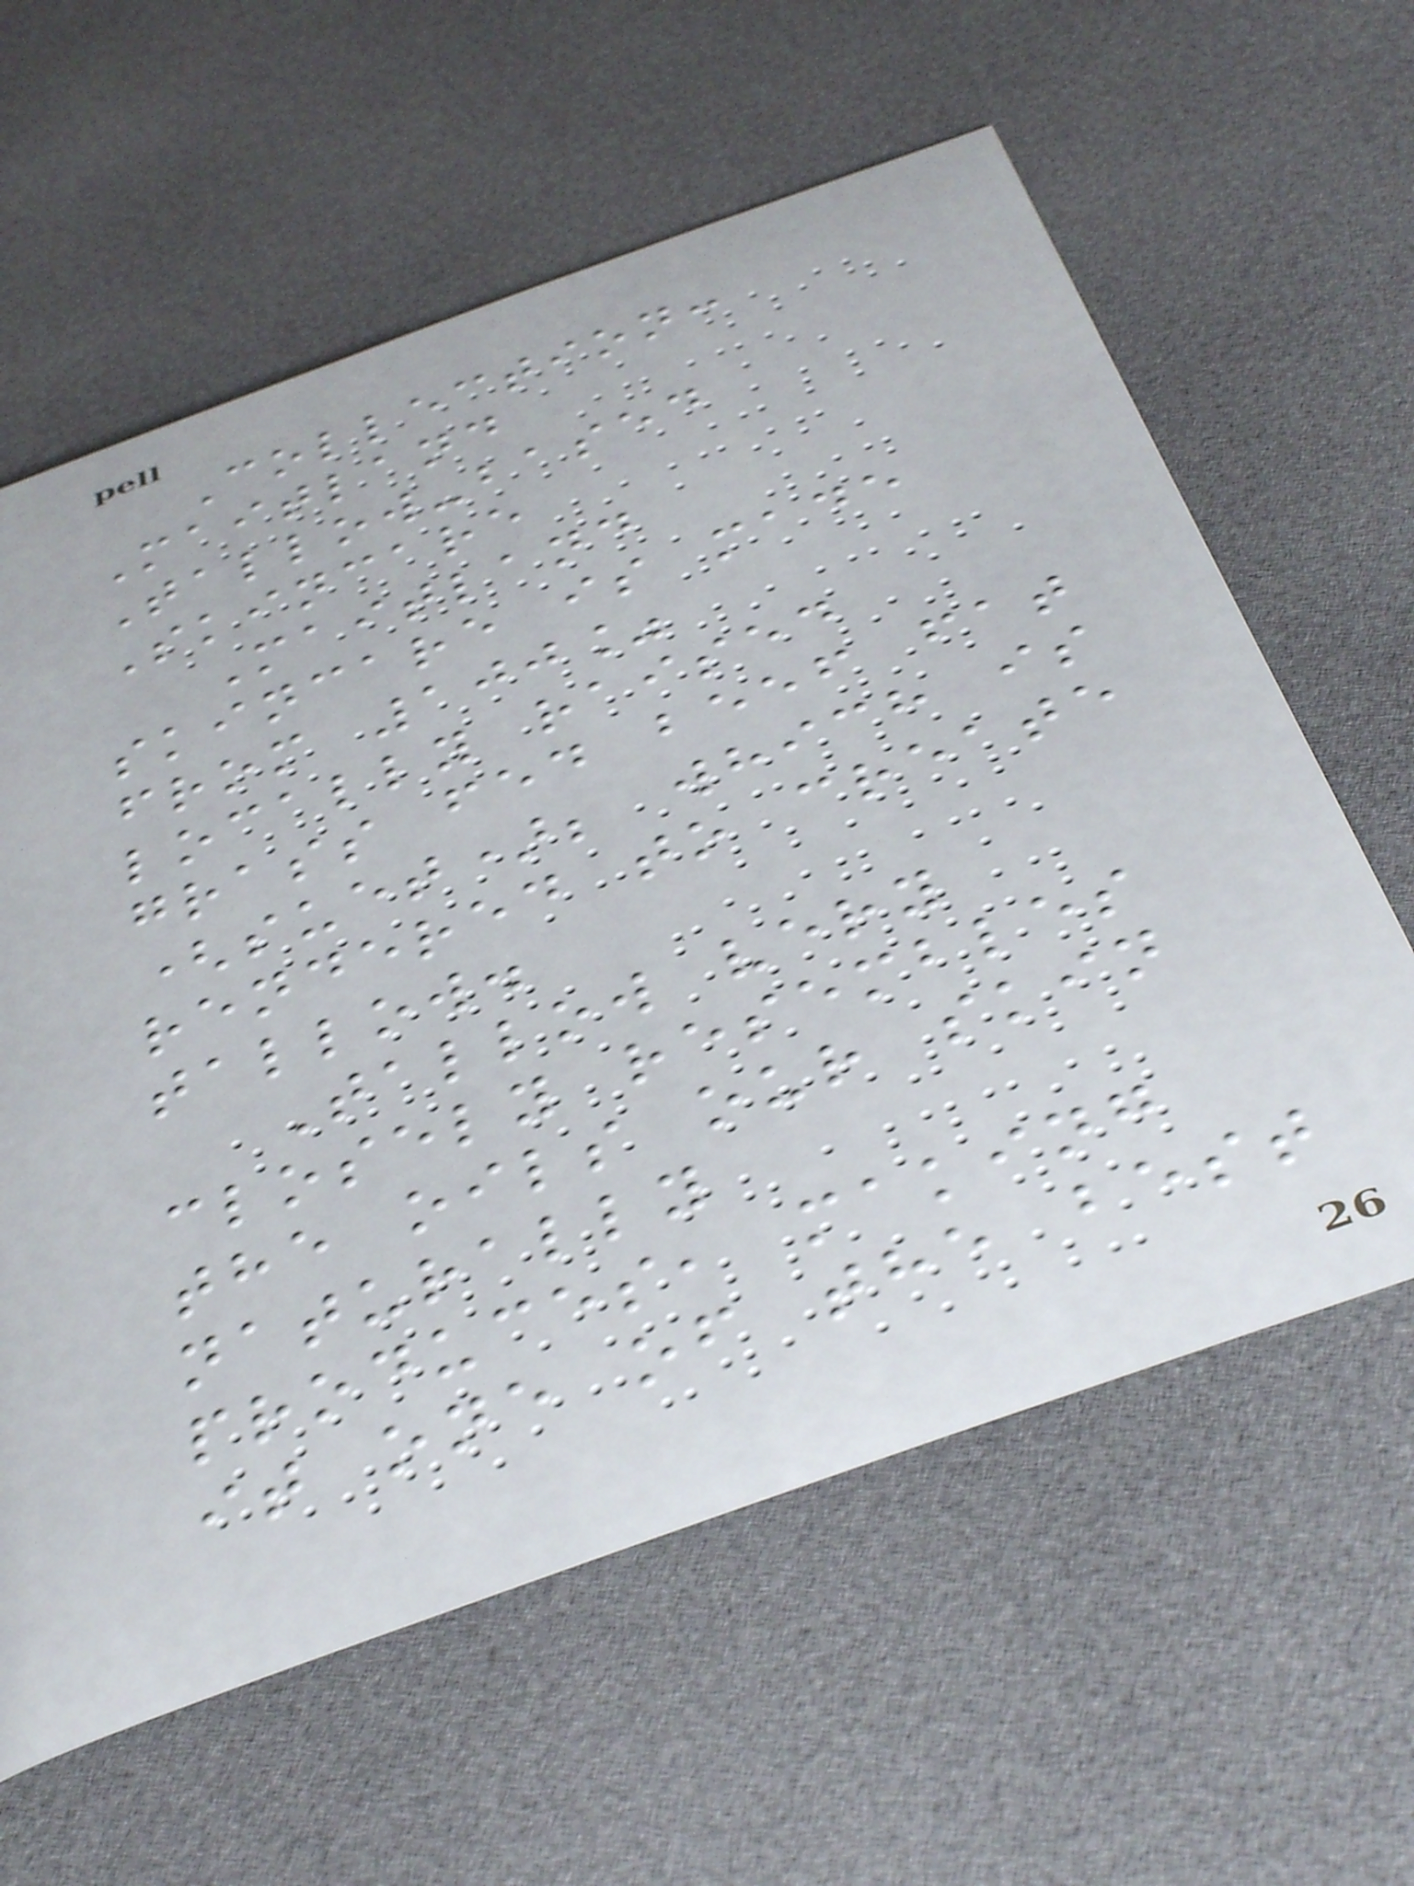Collection:
Maitland
Tallow-based
Skincare
Maitland
skincare is made
from 100%
locally raised
grass fed beef fat
(suet); which is
rendered to create
tallow.
Tallow very
closely resembles
the oils our skin
naturally
produces, making
it one of the best
